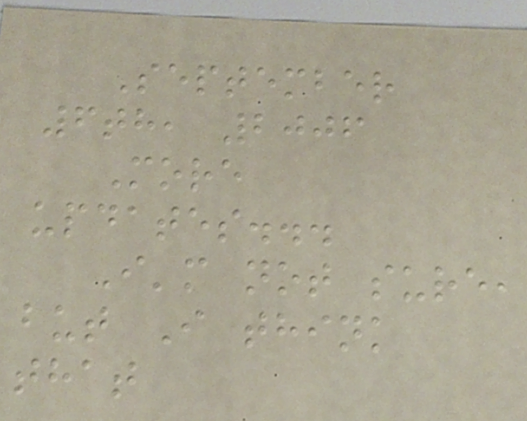September
6th, 2006
More
updates...
I'm not sure,
but I think
that
